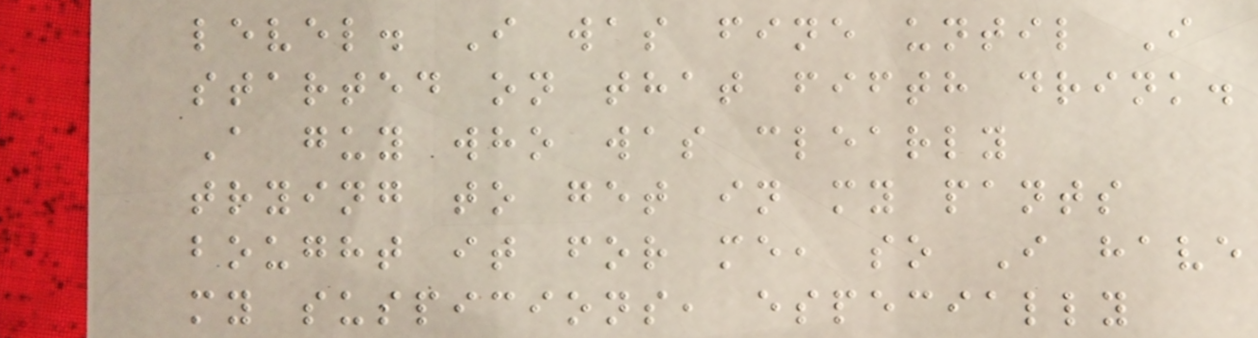level. I was fine until I
started on that fifth drink.
A guy who was clearly
trying to get in my pants
bought it for me, so I have
my suspicions, especially
